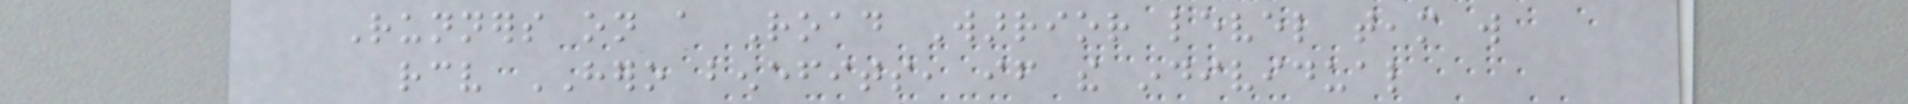Runners on a Road Warrior level team will
receive HERO benefits, if the individual
